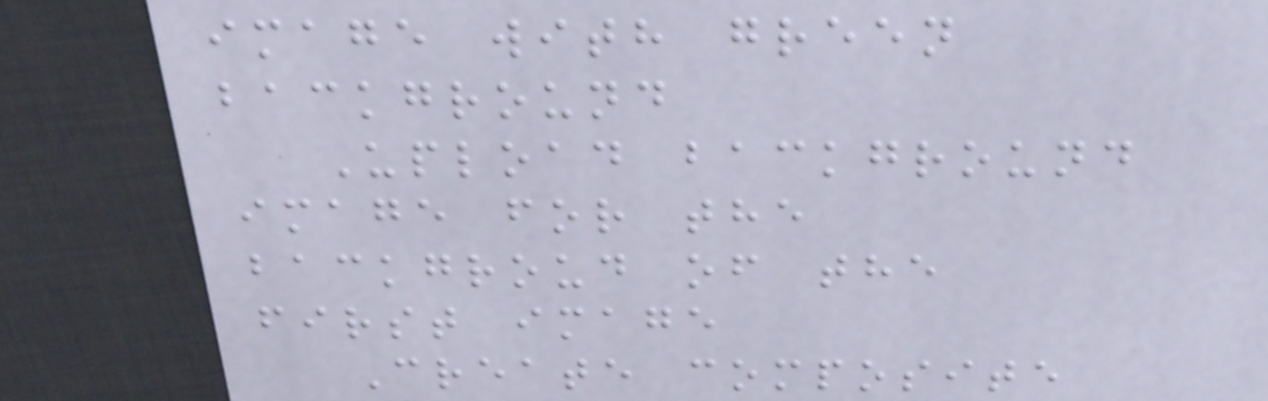image with green
background
Upload background
image for the
backgroud of the
first image
Create composite
